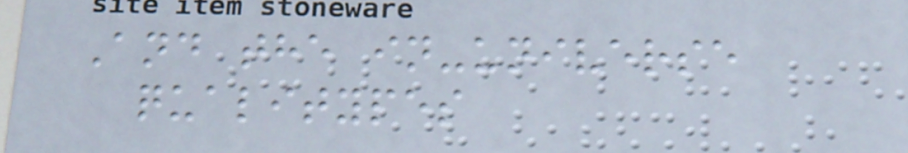And the in-universe
qualitypes
